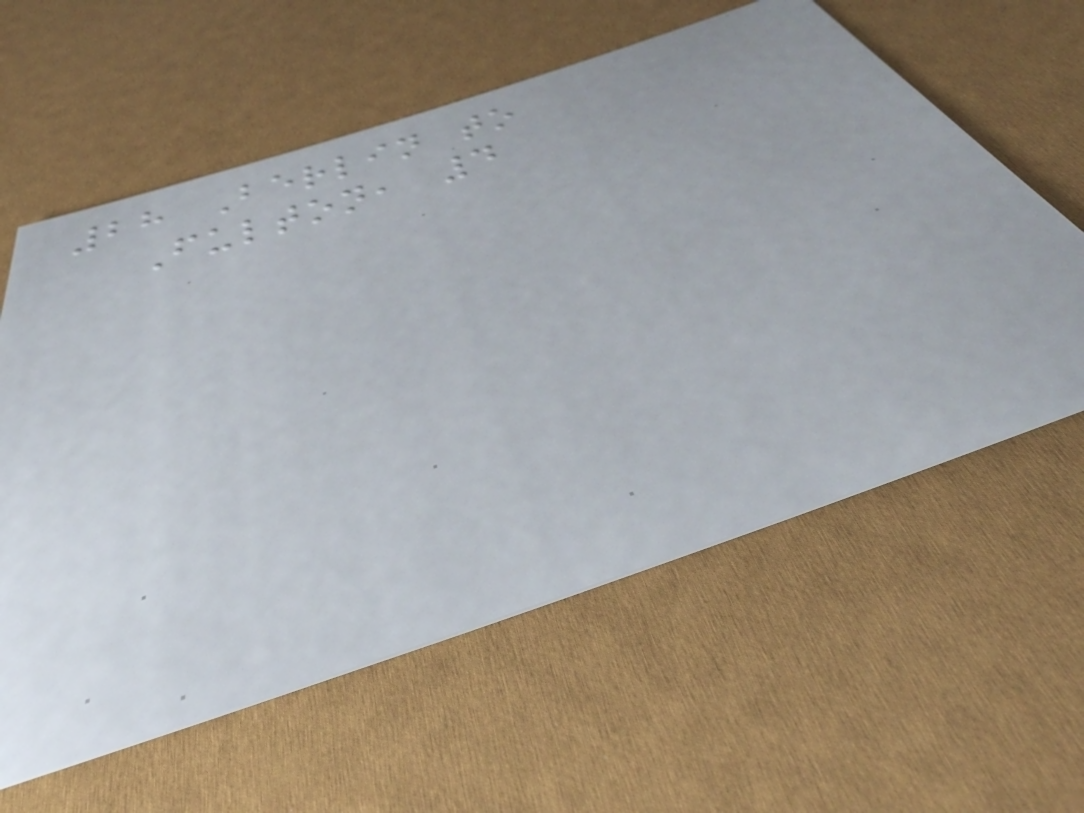28 Berlin to
Fulton, 4
